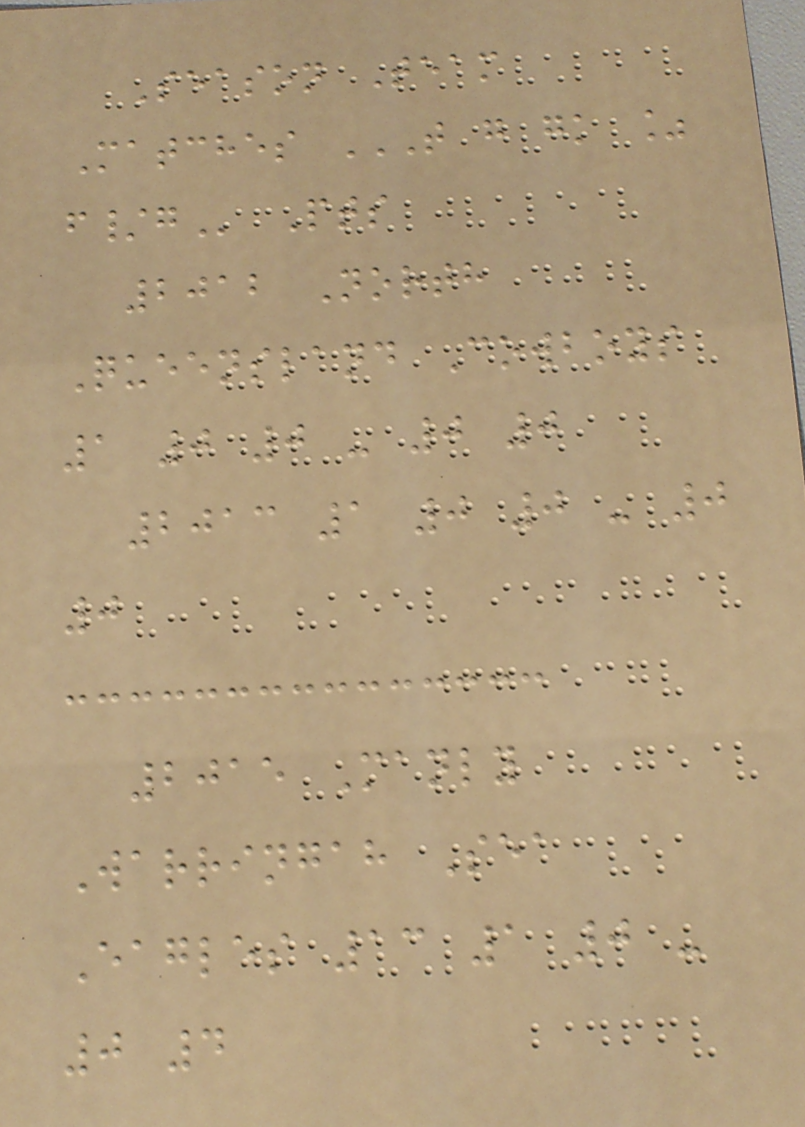Season Team
Matches T G GK %
F/G Pts
2012 North
Queensland Cowboys
1 0 0 - 0 0
2013 1 0 0 - 0
0
2015 Manly
Warringah Sea
Eagles 13 1 0 -
0 4
